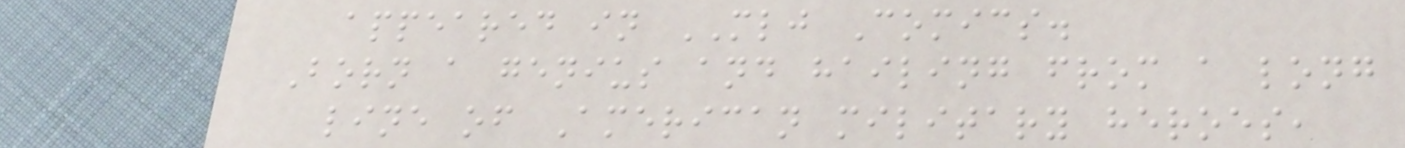appeared in MLJ Comics.
Born a genius and hailing from a long
line of American military heroes,
